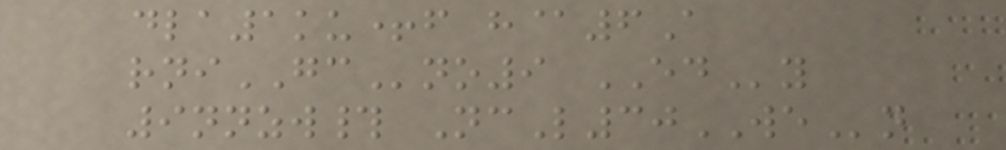dla1ku+f h@6A
rniGCno9 EDy
9nnzw# NcL30WEn
